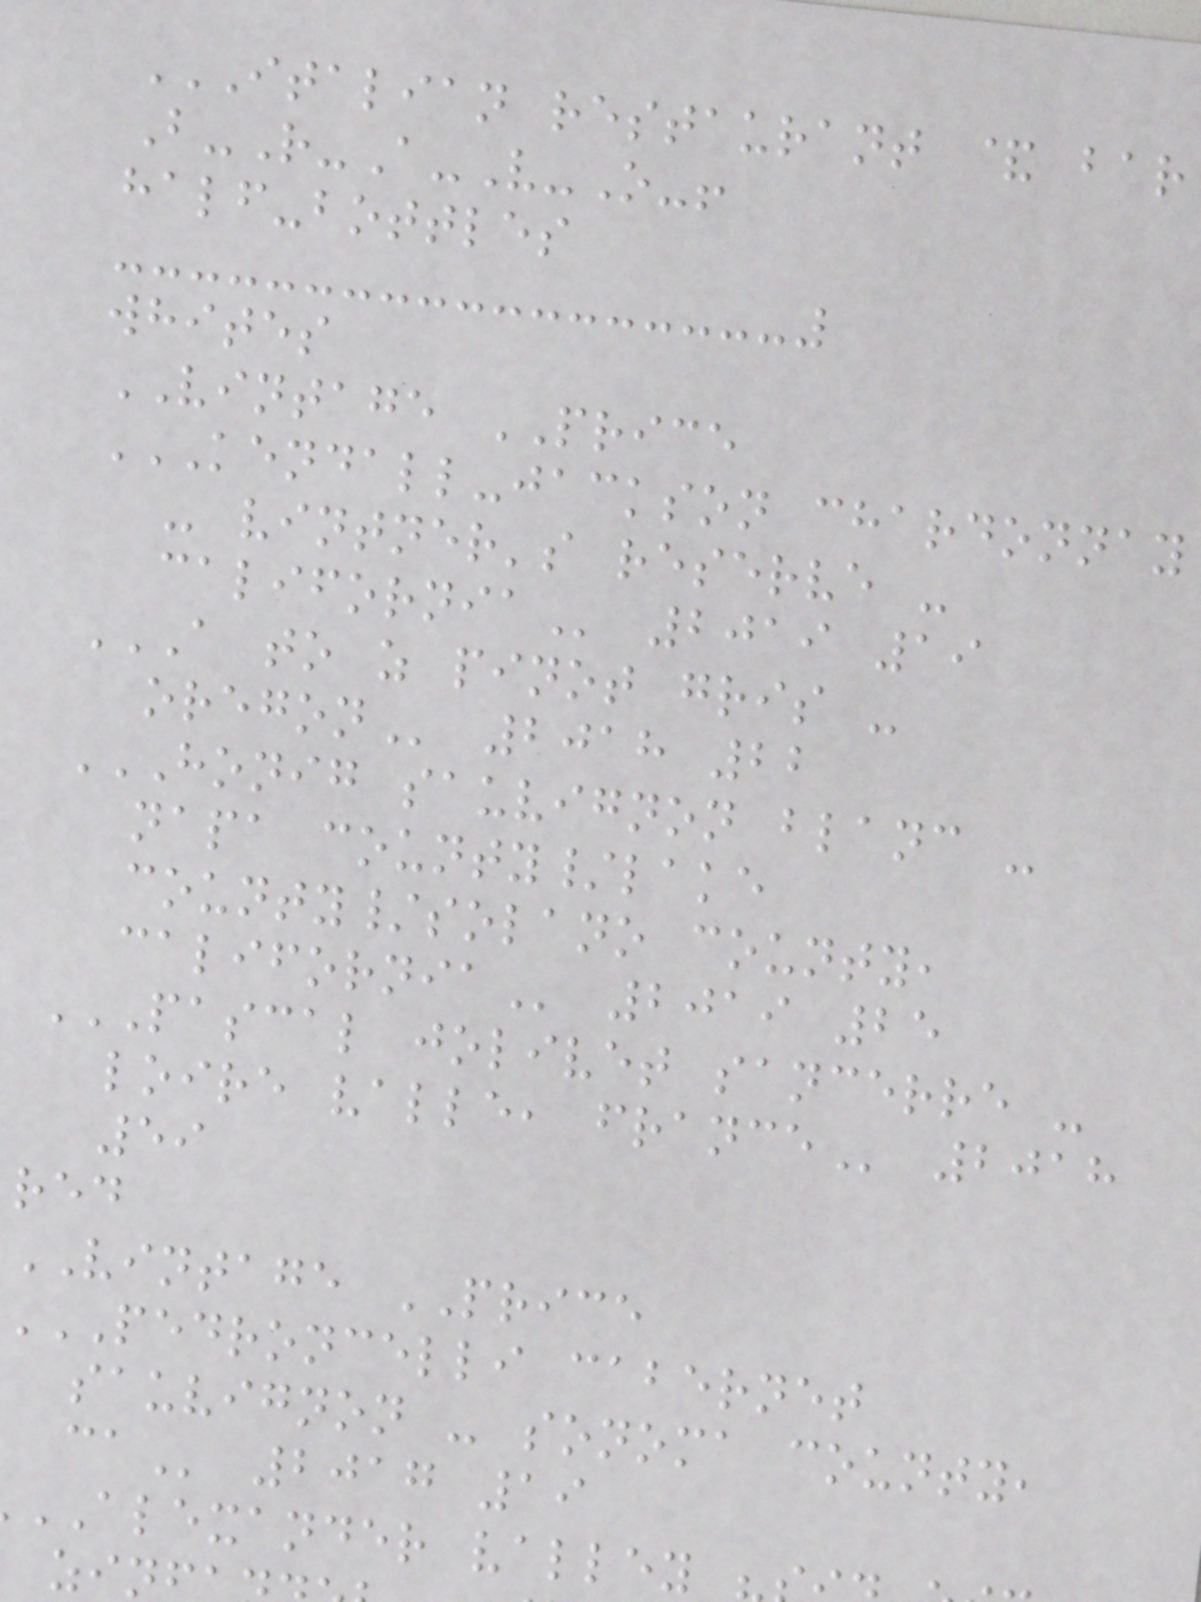B-R-A-V-O-!
half-bottles
whites
VINTAGE PRICE
KENDALL-JACKSON CHARDONNAY
- vintner's reserve -
2019 19
A TO Z PINOT GRIS -
2018 22
HONIG SAUVIGNON BLANC -
napa county/lake
county/solano county,
2019 25
PASCAL JOLIVET SANCERRE -
loire valle,
59
red
VINTAGE PRICE
PEDRONCELLI cabernet
sauvignon - sonoma county,
2017 19
ALEXANDER valley
